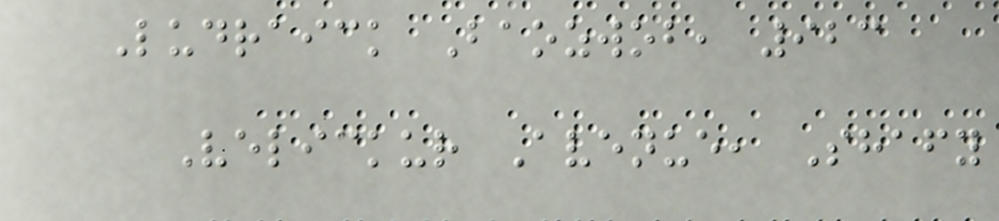Ludraick Baozwob, 923
Velickur Avenue, Shafy
